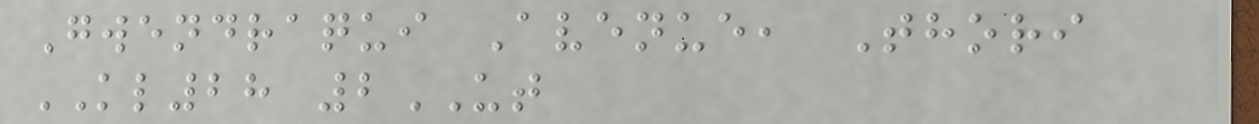Gwendraqui Avenue, Thori
KL28 2UT
